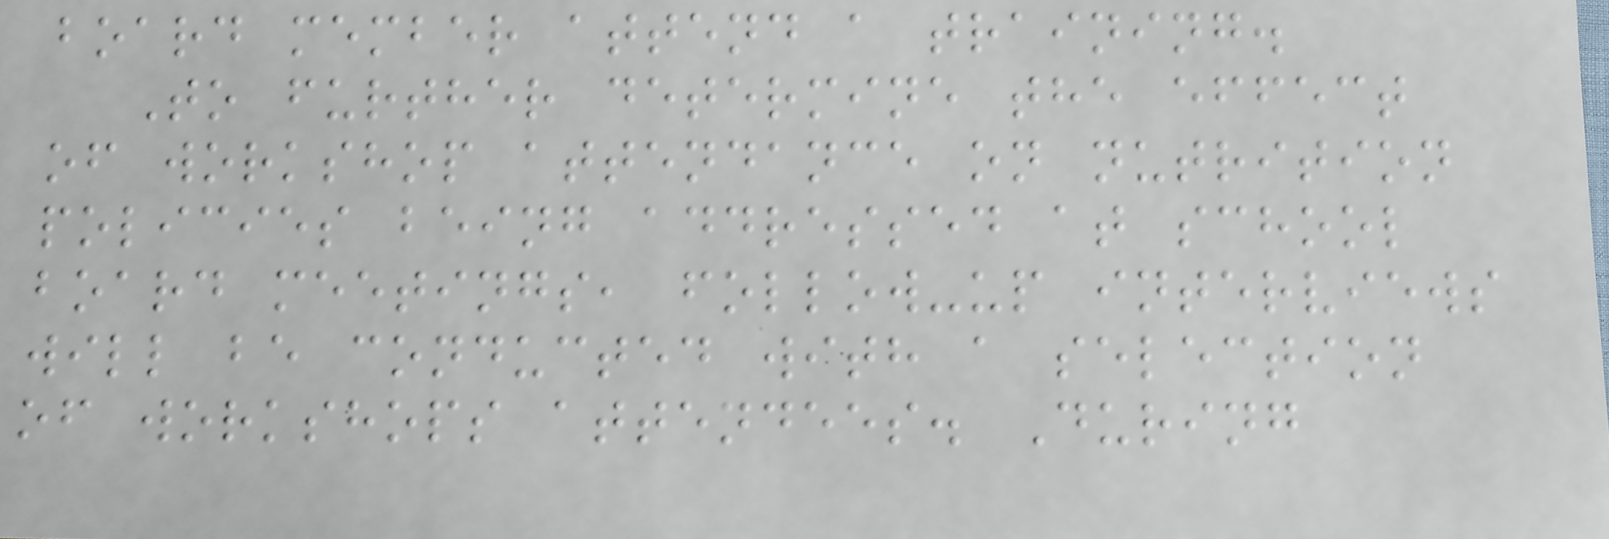board member attend a training.
To further determine the effect
of workshop attendance on nutrition
policies being addressed at school
board meetings, follow-up interviews
will be conducted with a selection
of workshops attendees. During
